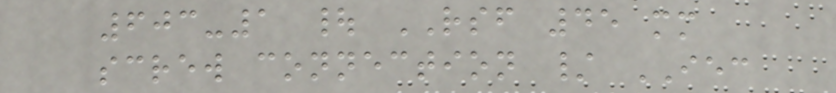603-1 | RSF 45 mm
screw connection / IEC
